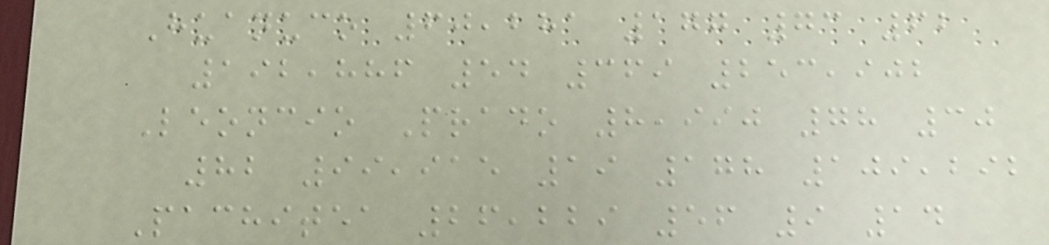Huanuco 60,281 177 73 62
192,886 54 369 253,902
Leoncio Prado 8,990 78 30
82 99,915 19 178 109,292
Pachitea 26,229 56 9 14
